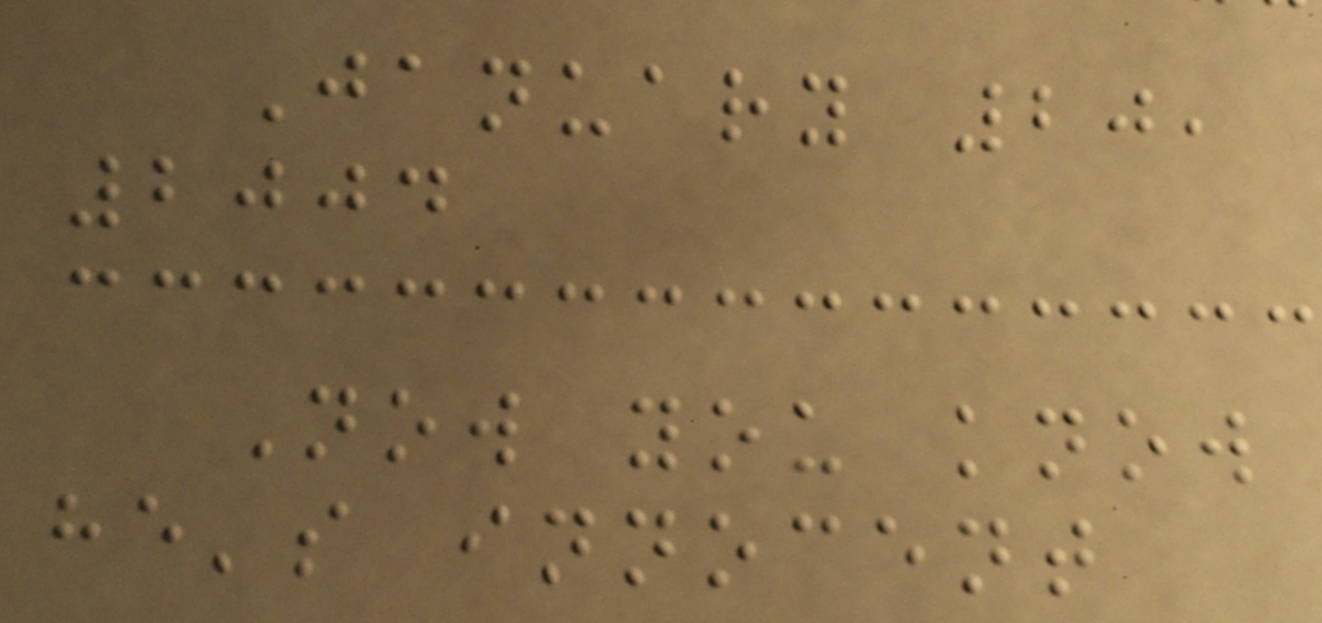January 20,
2004
Now you know
he's innocent
